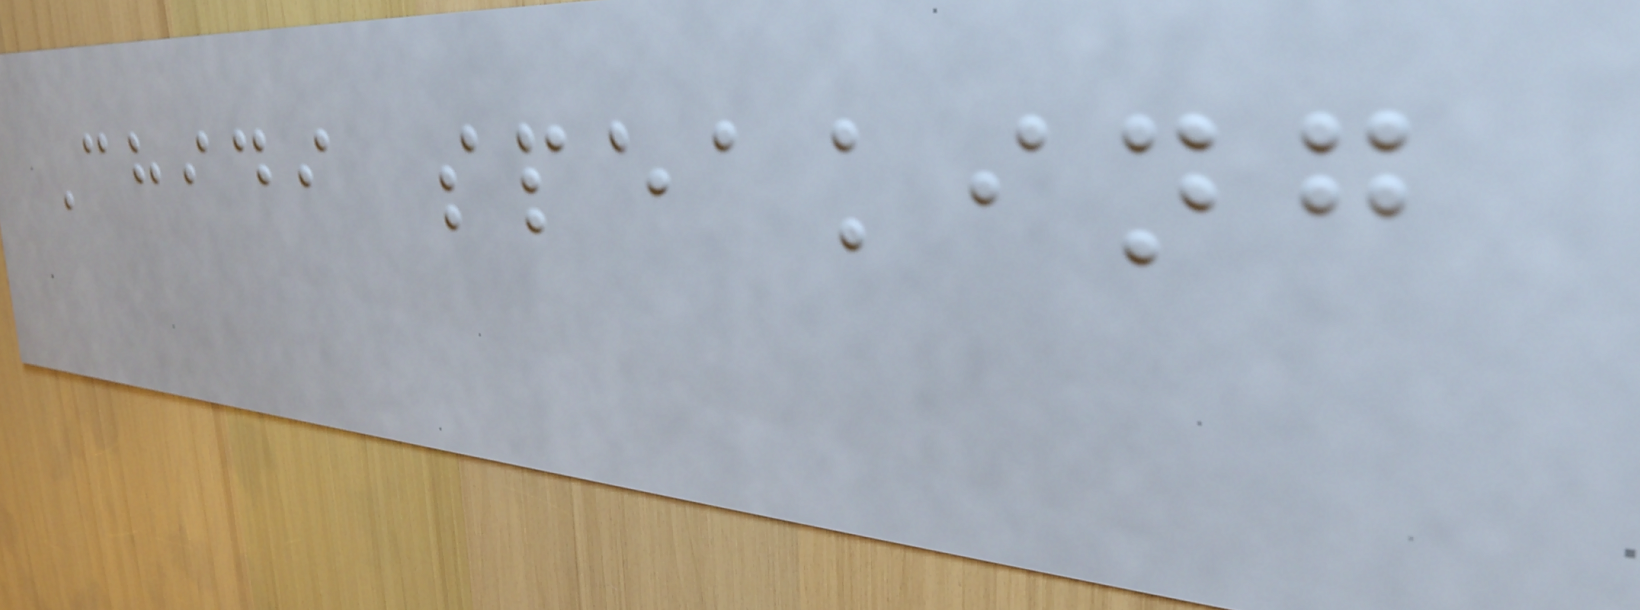Chidi speaking
